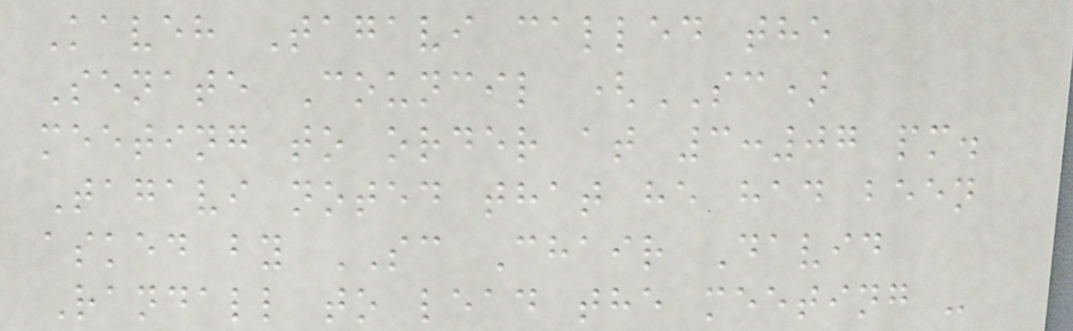Kaveh Tagavi called the
Senate Council (SC)
meeting to order at 3:07 pm.
Tagavi noted that he had been
asked by SC Chair David
Randall to lead the meeting -
